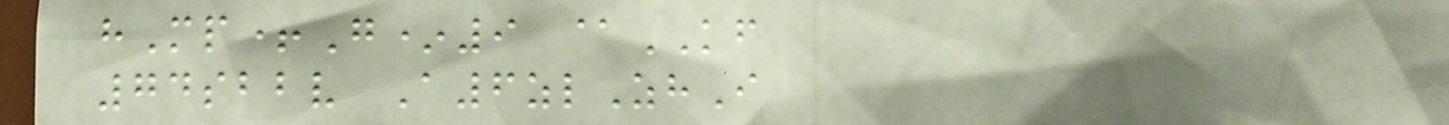hMp+G*9 @KF
74sbbv A6zlZhI
